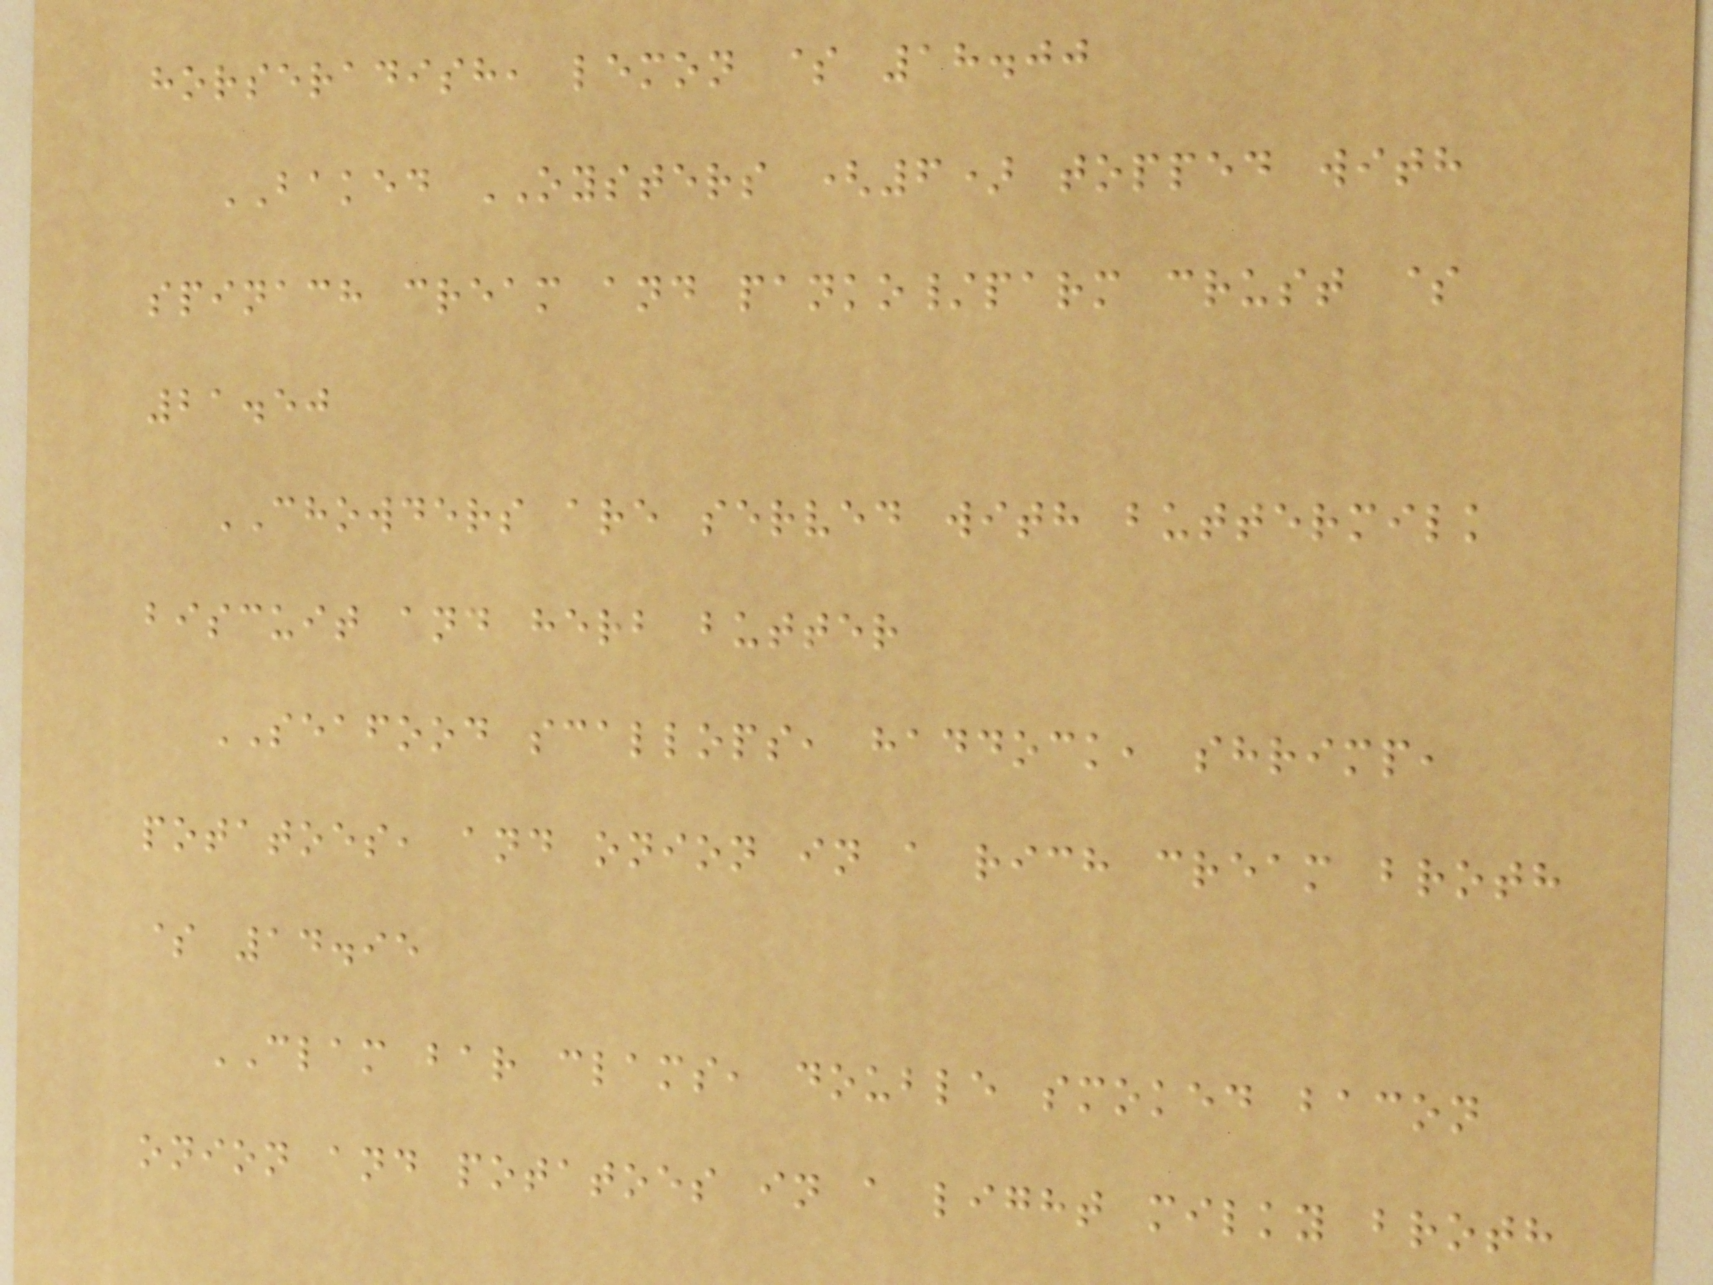horseradish, lemon $ 18.00
BAKED OYSTERS (6) topped with
spinach cream and panko/parm crust $
21.50
CHOWDERS are served with buttermilk
biscuit and herb butter
SEAFOOD scallops, haddock, shrimp,
potatoes, and onion in a rich cream broth
$ 14.95
CLAM bar clams, double smoked bacon
onion and potatoes in a light milky broth
